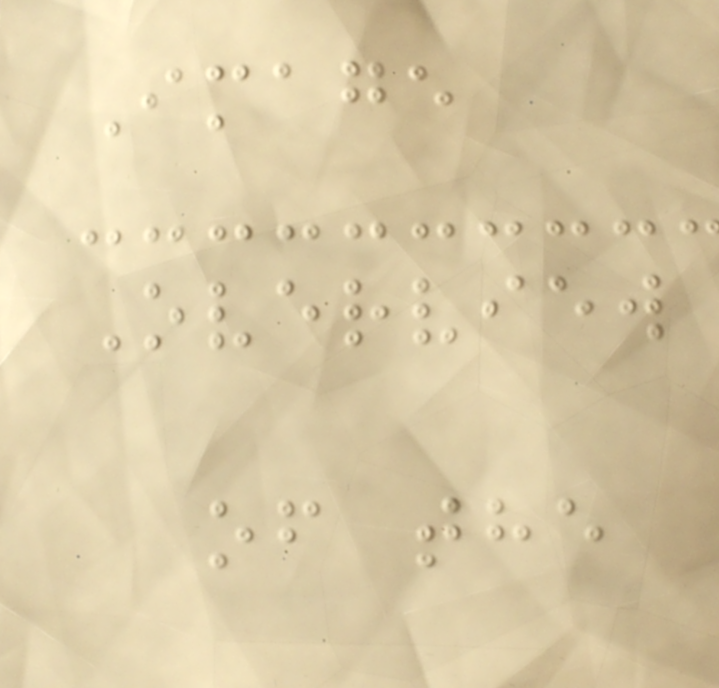Image
Overview
of the
